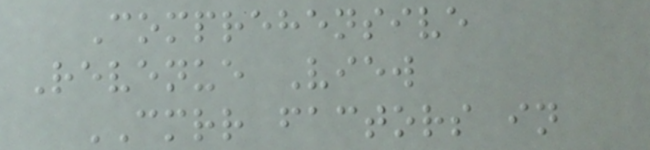Comprehensive
Revenue View
CMRR factors in
